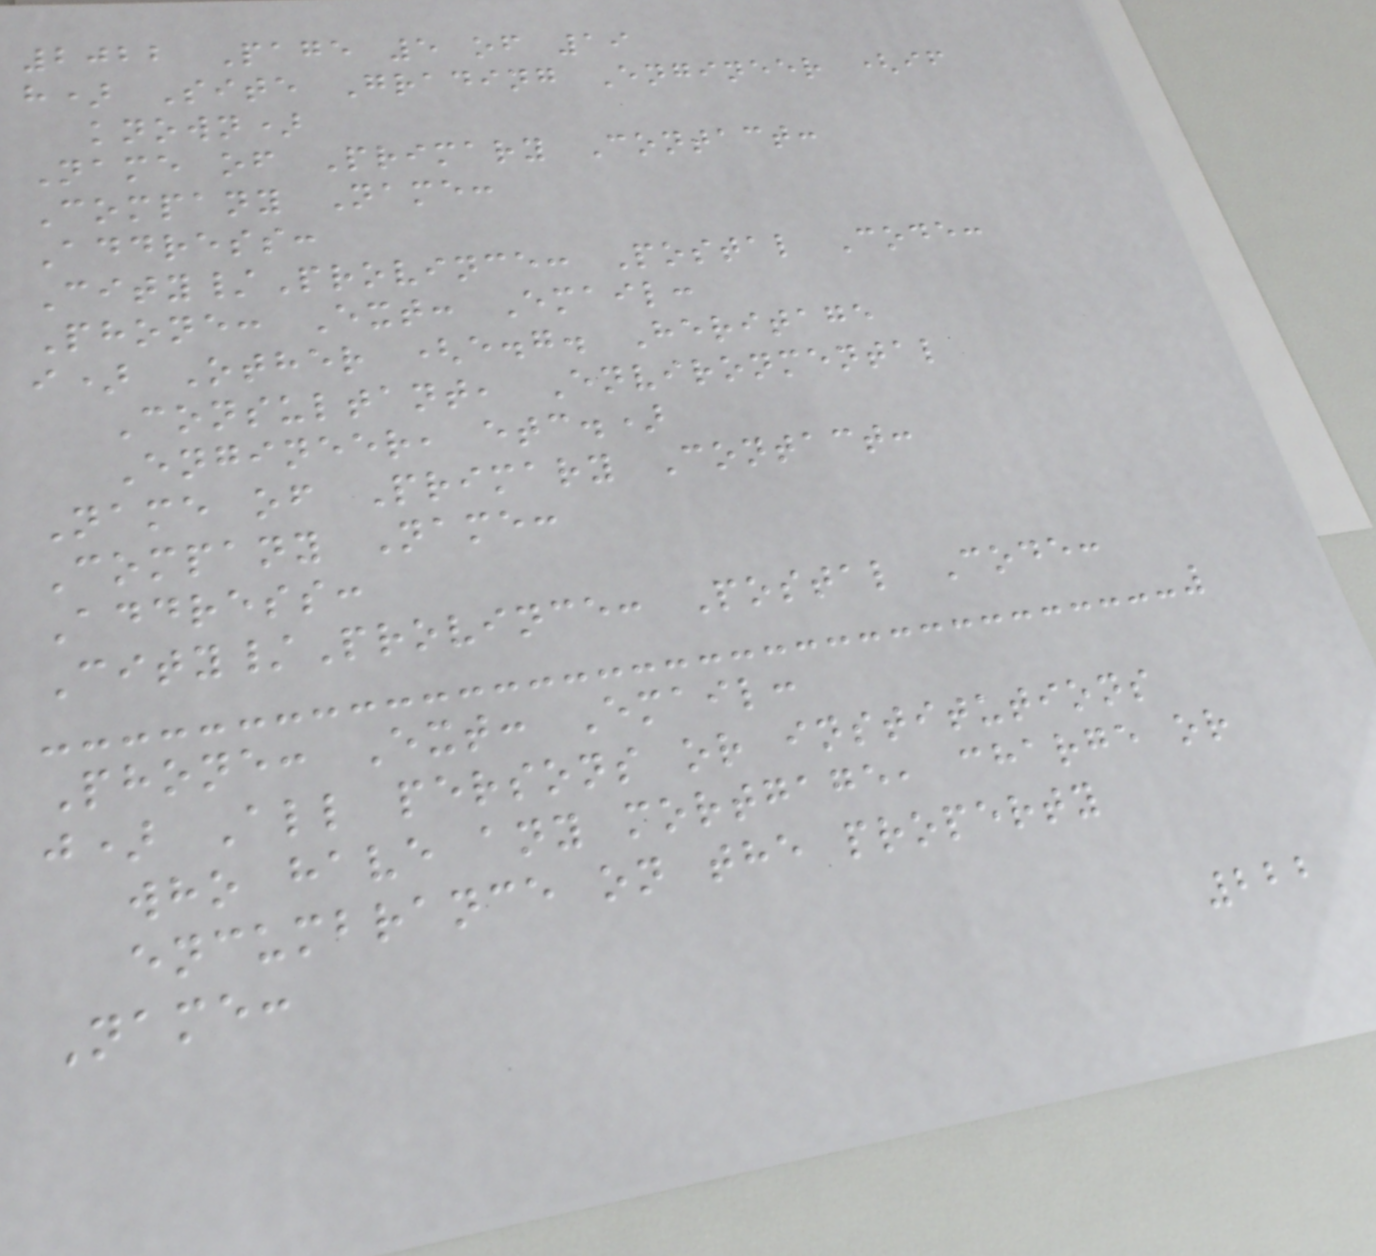2022 Page 5 of 19
h) Site Grading Engineer (if
known)
Name of Primary Contact:
Company Name:
Address:
City/Province: Postal Code:
Phone: Ext: Email:
i) Other (e.g. Heritage
Consultant, Environmental
Engineer, etc.)
Name of Primary Contact:
Company Name:
Address:
City/Province: Postal Code:
Phone: Ext: Email:
j) All persons or institutions
who have any mortgage, charge or
encumbrance on the property
Name:
222
